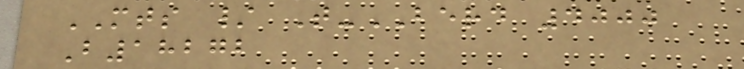MTS / T-BERD 4000
B18272
